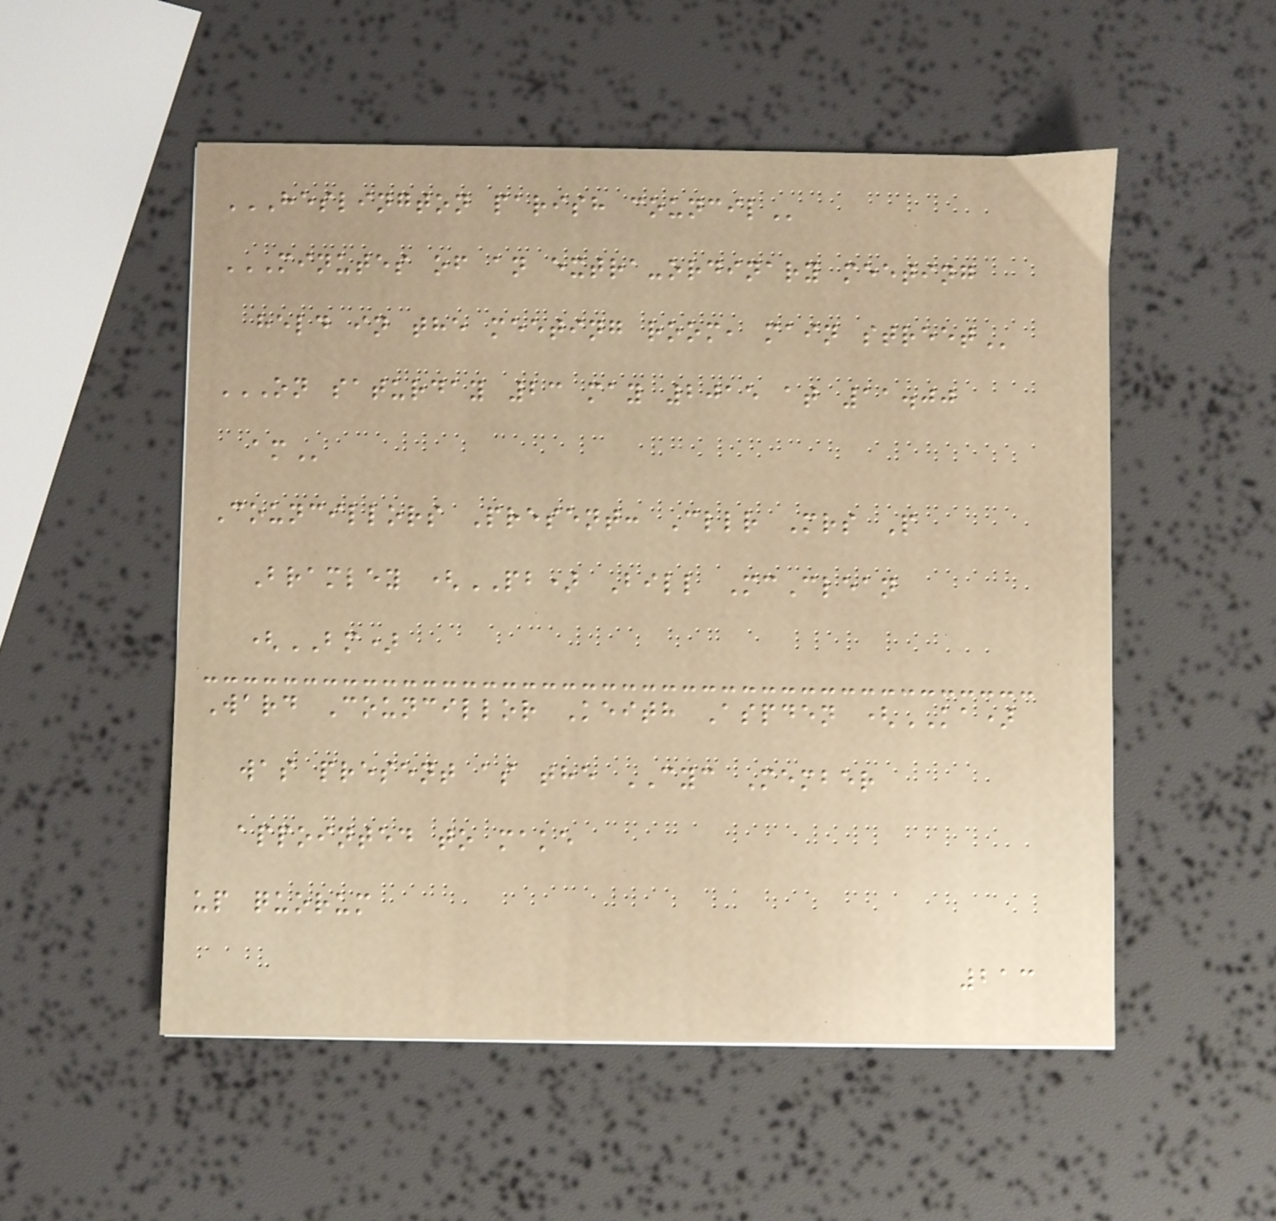HESLINGTON PARISH COUNCIL
MINUTES OF AN EXTRA-ORDINARY MEETING
HELD IN THE MEETING ROOM, MAIN STREET
ON SATURDAY 23 MAY 2015 AT 11.00
AM
Councillors Present: Cllr Mrs P
Bramley (PB) Bill McClean
(BM)
Ward Councillor Keith Aspden (KA)
was present as the CYC Member
appointed to make
up quorum
213
